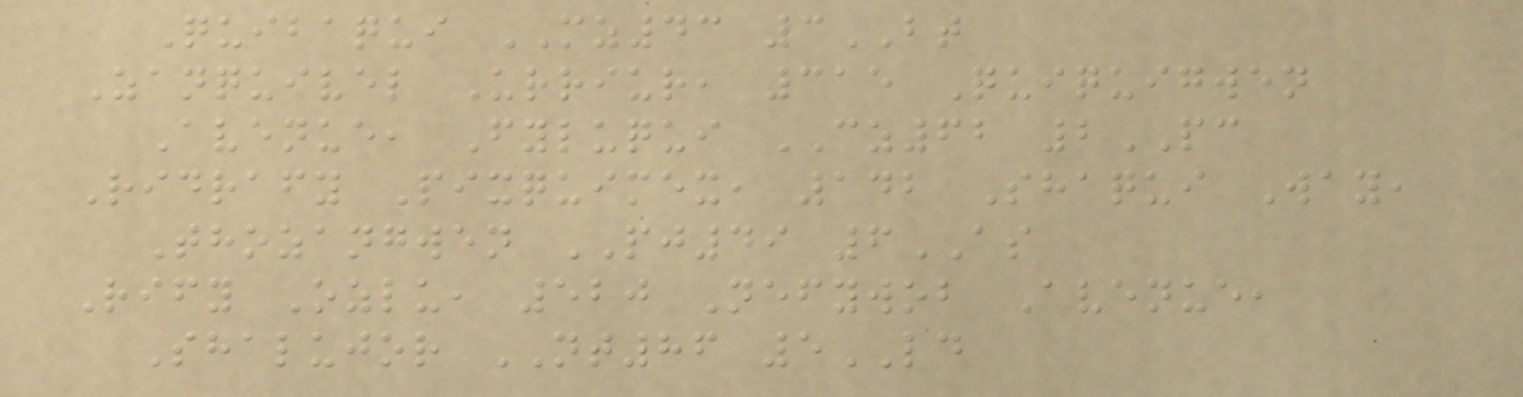Quibaqui MZ43 3BT
Zanquivel Urriur, 315 Quiquigwen
Avenue, Fyluqui CZ62 2PC
Ridrafy Pixquimex, 142 Shaqui Way,
Thozangwen PJ49 6AS
Rify Ozlu, 520 Nefywob Avenue,
Shalujor NT86 5LD
